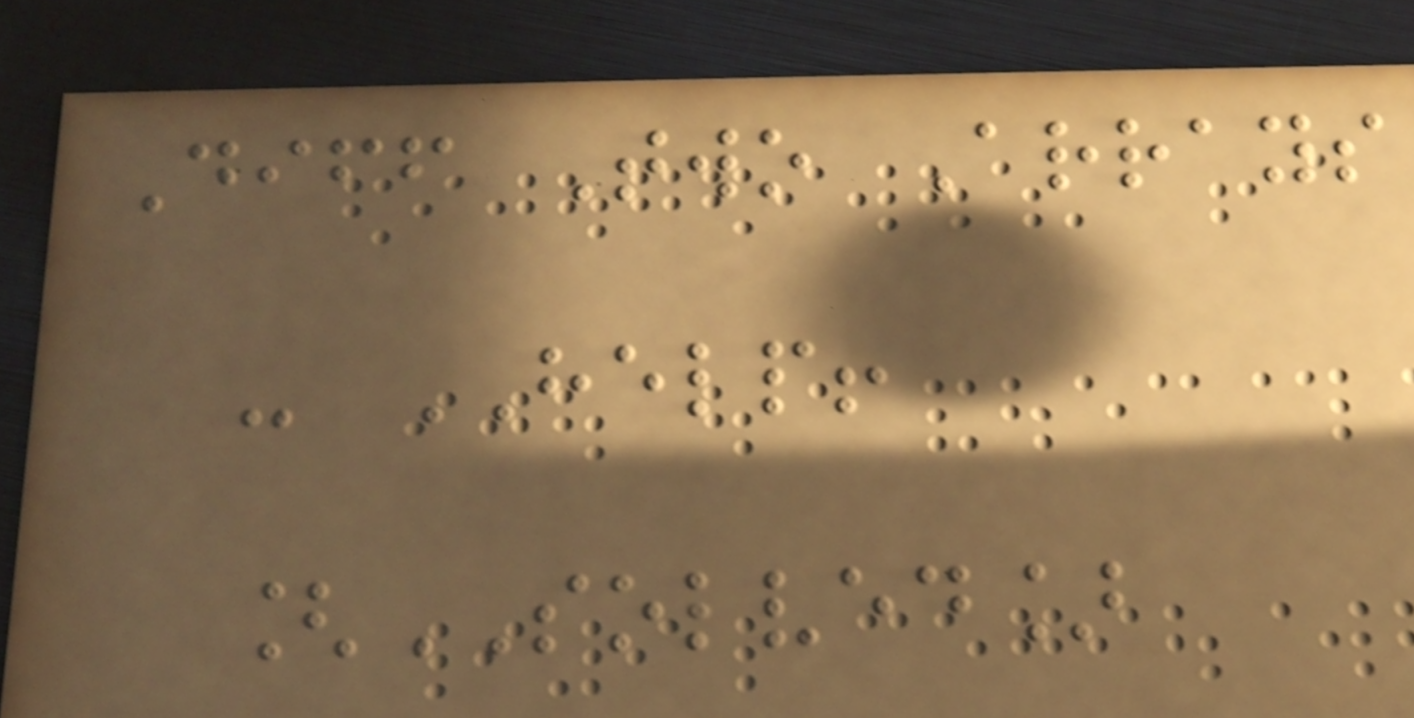Diff Two Arrays
- HELP!
[SOLVED]
